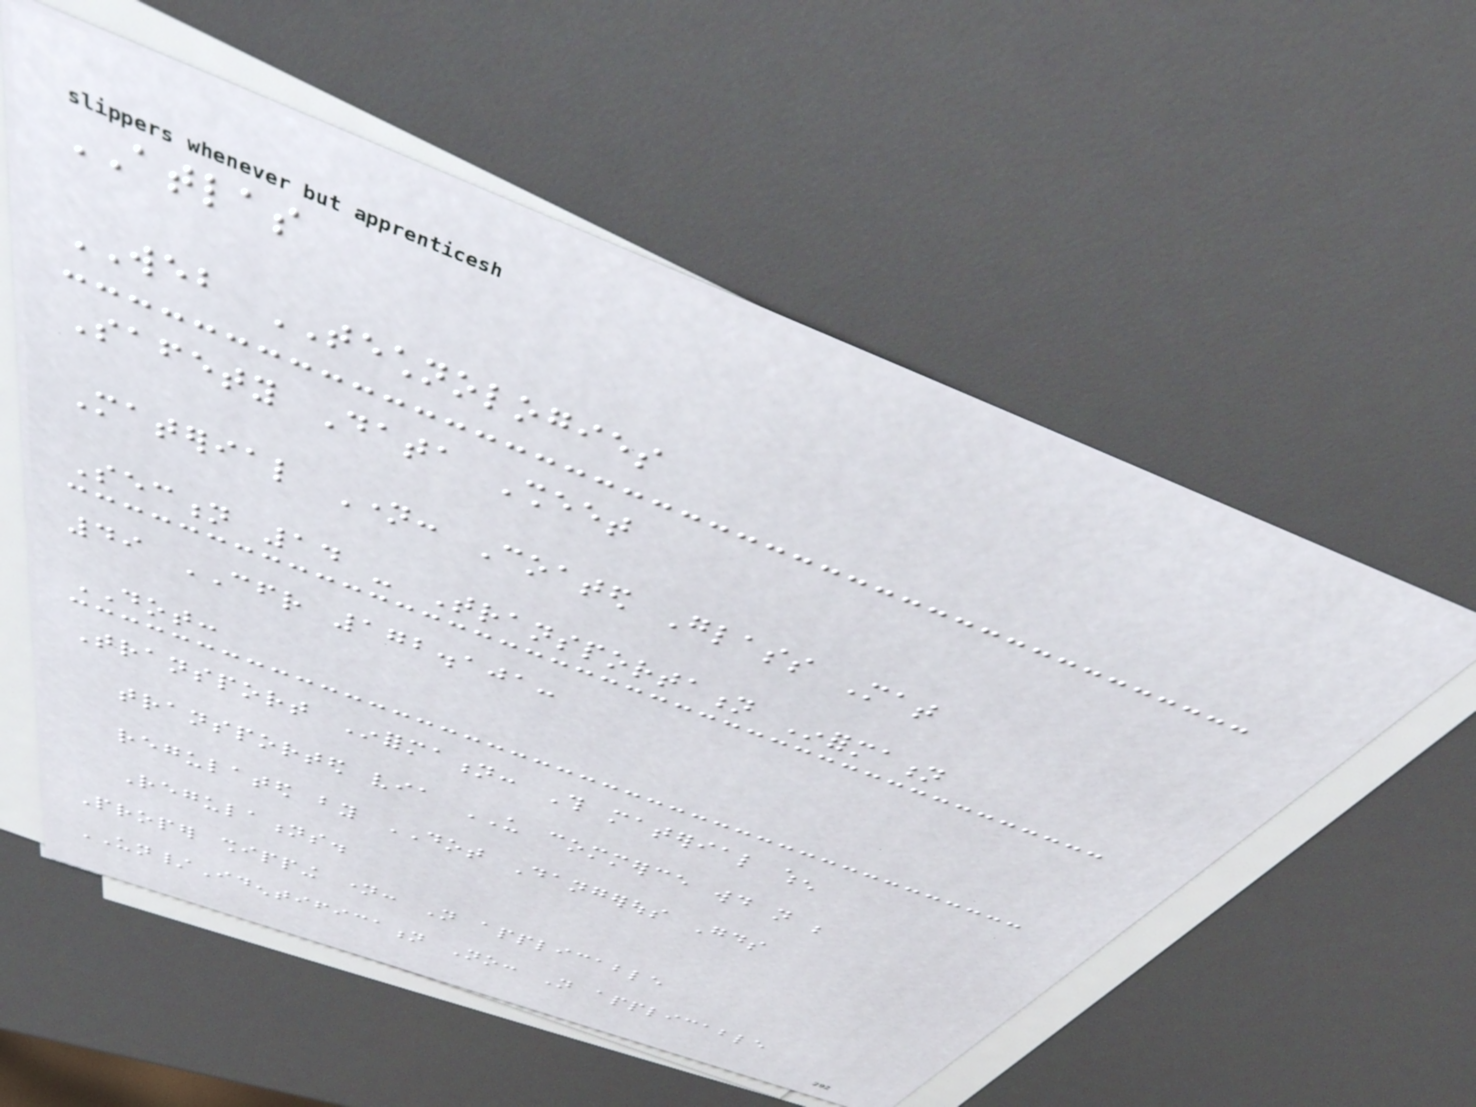ATLAS
WEB TECHNOLOGIES
Safety Data Sheet
Material Name: Coated Glass Mat
Section 14 - Transportation Information
49 CFR 172.101:
DOT:
Transport Information: This material when
transported via US commerce would not be
regulated by DOT Dangerous Goods
Regulations.
Proper shipping name: Not applicable
UN/Identification No: Not applicable
